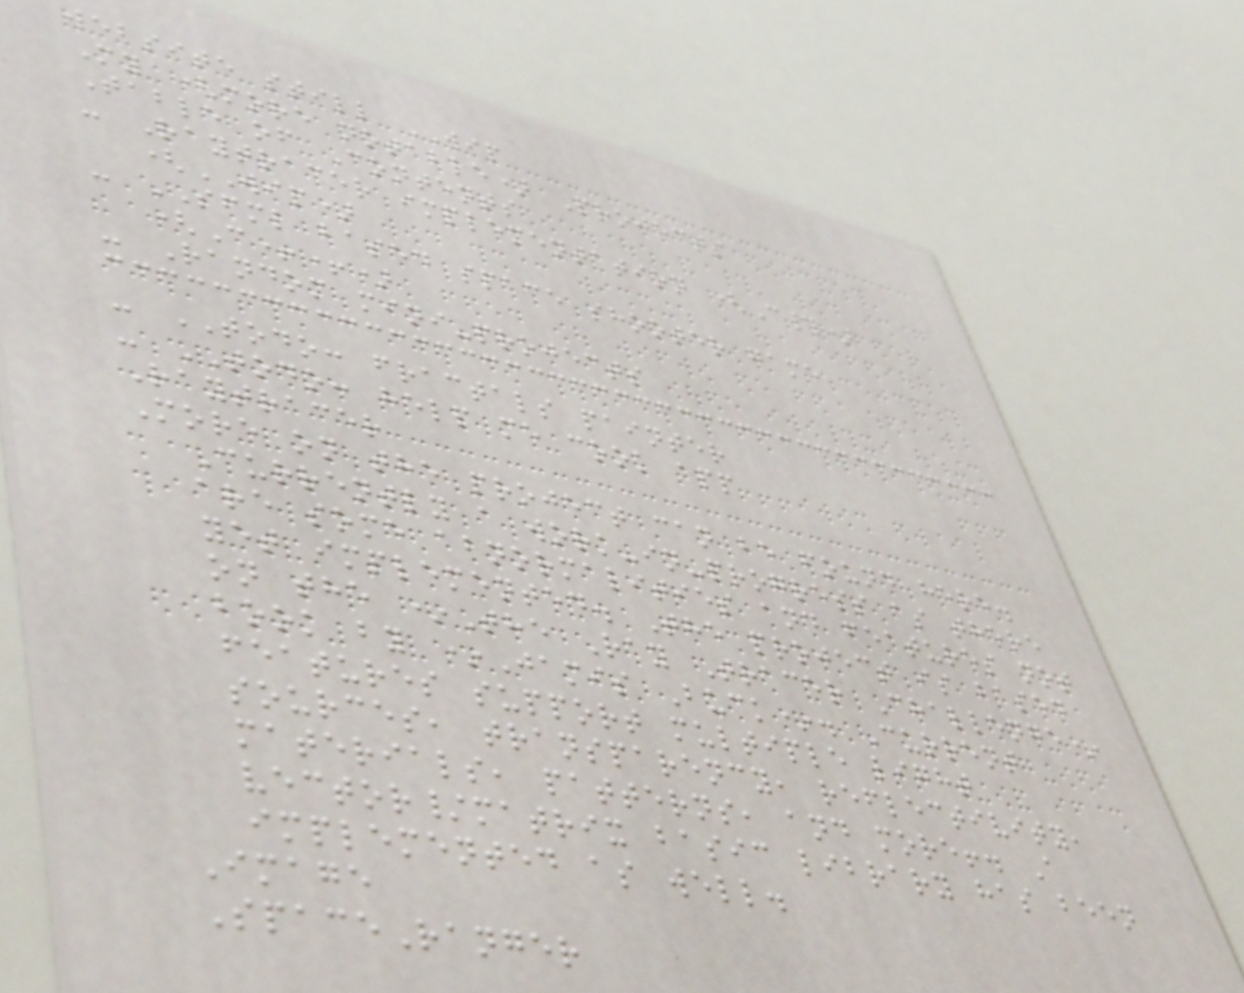website still WIP
My (more notable) Projects
Table of Contents
- Raytracer implementation (C#)
(WIP)
- SFML based space shooter game
(C++)
- Random mini-projects
- TODO: fractals painter
- TODO: help me cook app
Raytracer
More on the project can be found here.
Currently a work-in-progress as there
are some abnormalities and features not
yet implemented. The project is based
on the *The Ray Tracer Challenge*
book by *Jamis Buck*. Current
features support multiple light
sources, transparency, reflectivity,
materials, patterns, and more!. A
vector/matrix basic library has been
implemented as well.
Image
SpaceRanger
